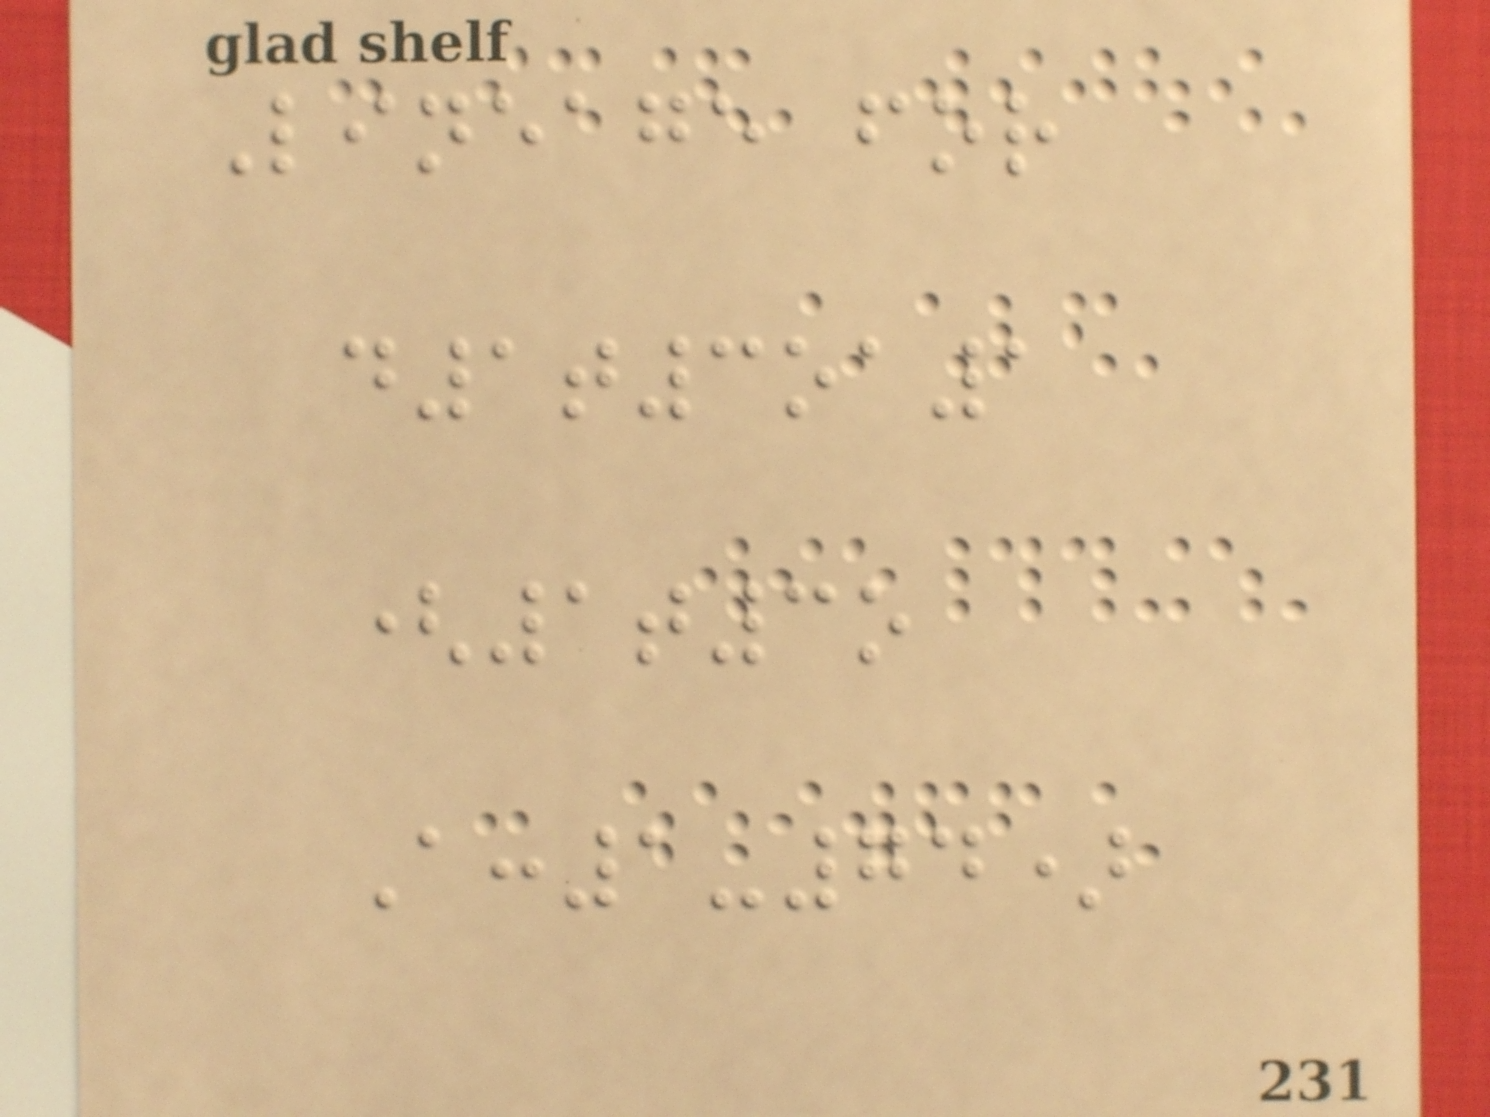Lineage for
d1t3oa1
(1t3o
A:1-74)
